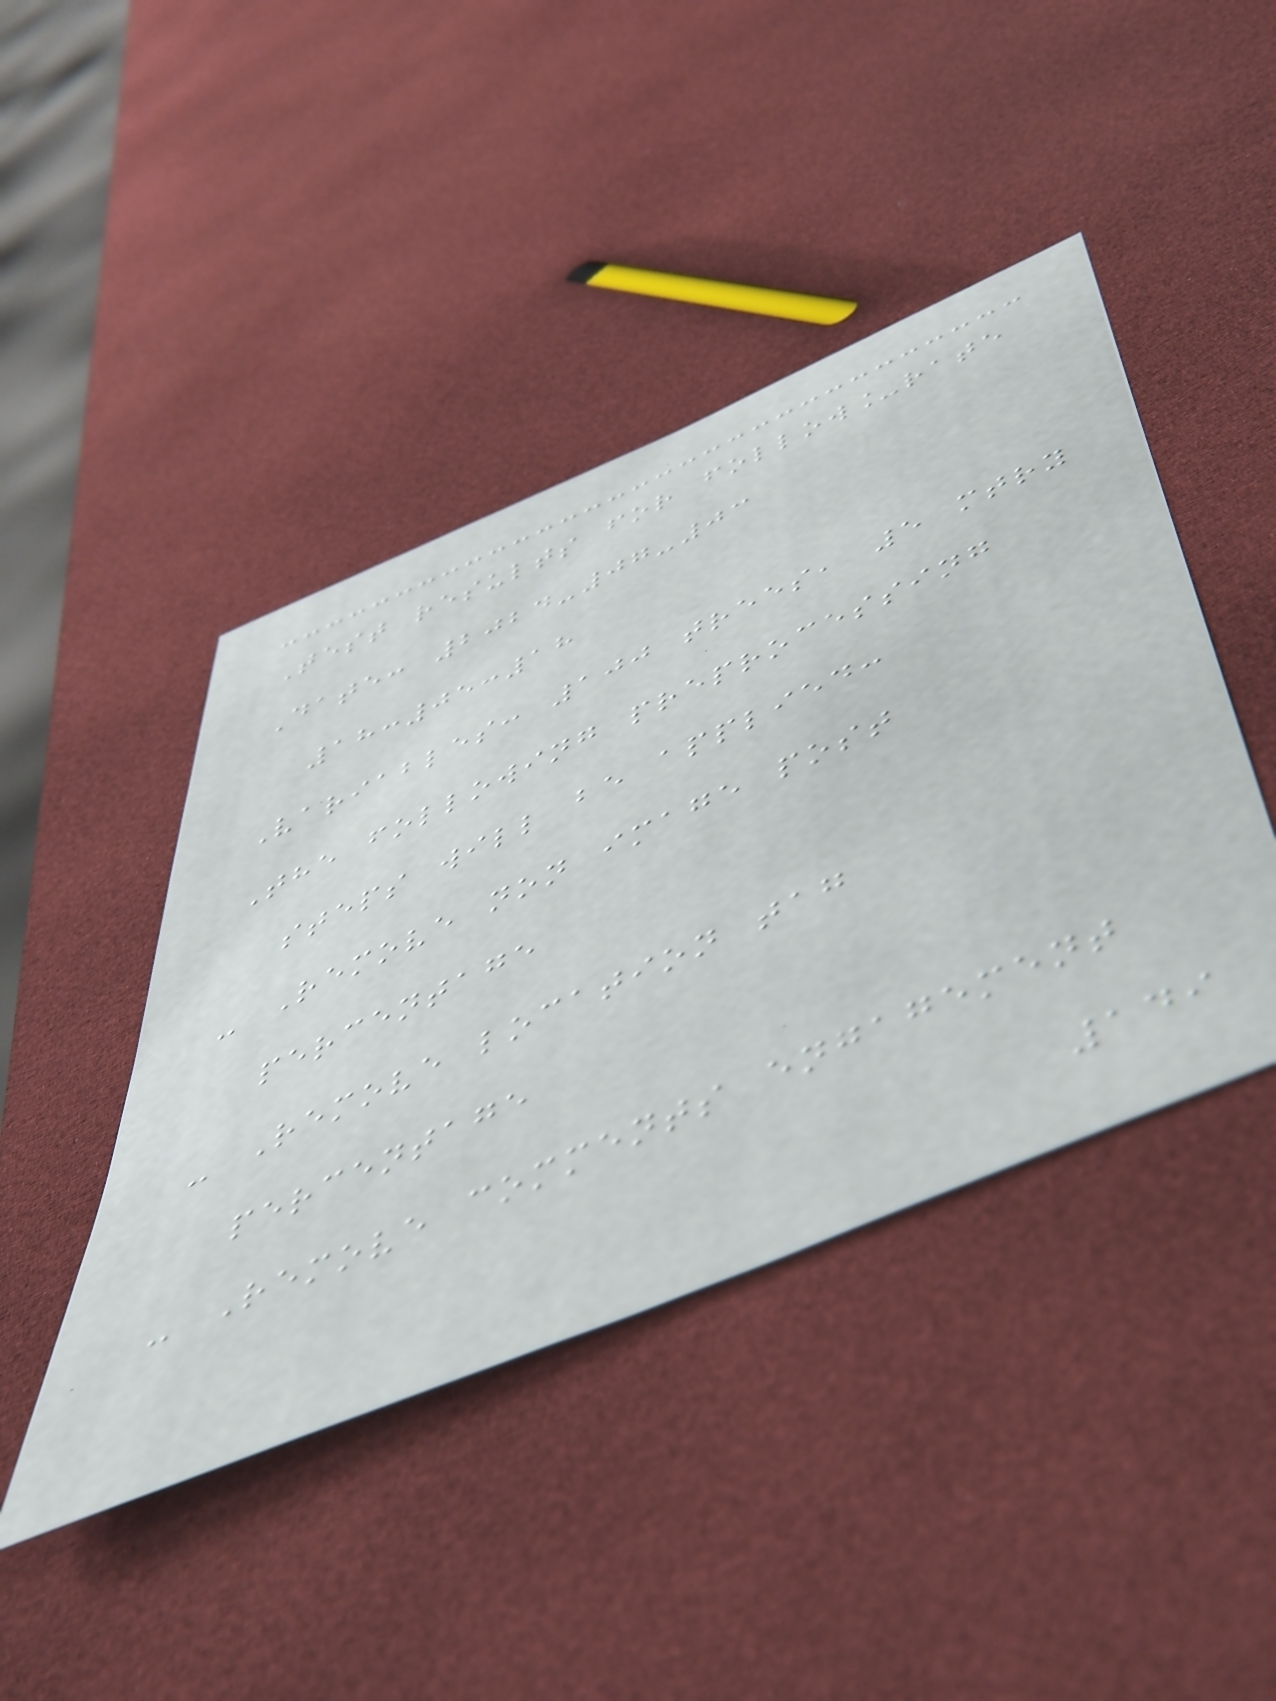Test results for follow_rate
Date: 2024-07-03
18:05:18
Variables: 100 trees, 5 mtry
The following preprocessing
steps will be applied:
- Remove non image post
percentage
- Remove location tag
percentage
- Remove comments engagement
149
